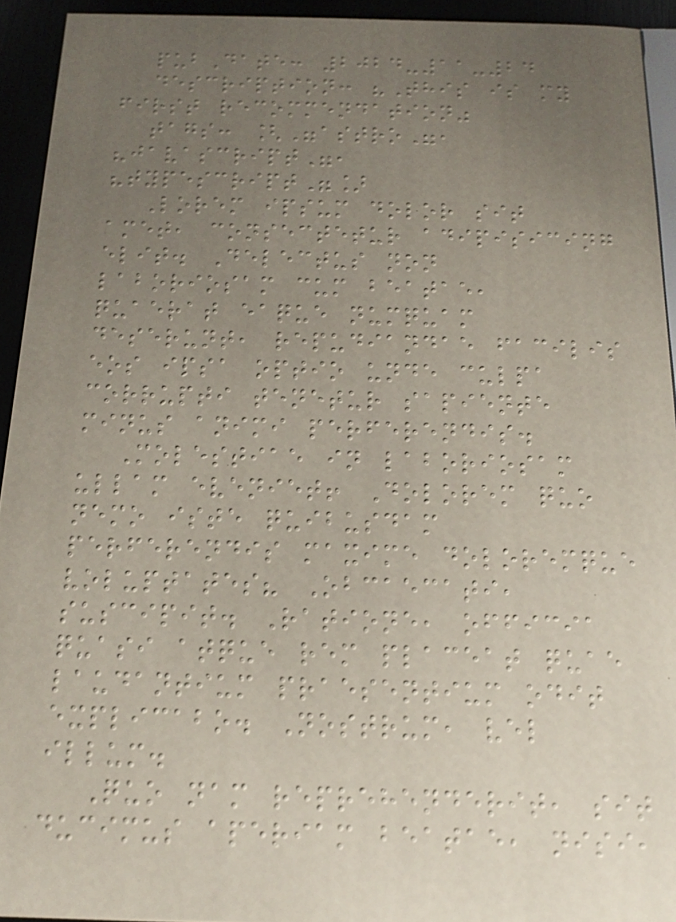pubDate: 2024-11-24
description: "This is my
first recommendation"
tags: ["astro",
"javascript",
"typescript"]
Lorem ipsum dolor sit
amet, consectetur adipisicing
elit. Delectus non
laboriosam cum beatae,
quaerat eaque numquam
deserunt, repudiandae facilis
eos ipsa optio unde culpa
corrupti tenetur sapiente
minus animi perferendis.
Molestiae in laboriosam
ullam eveniet! Dolorem quo
nemo iste quibusdam
perferendis maxime doloremque
voluptates? Obcaecati,
suscipit. Ratione, officia
quasi atque rem placeat quae
laudantium praesentium odit
explicabo. Nostrum, vel
illum.
Quo nam reprehenderit, sit
ducimus aperiam beatae, nisi,
